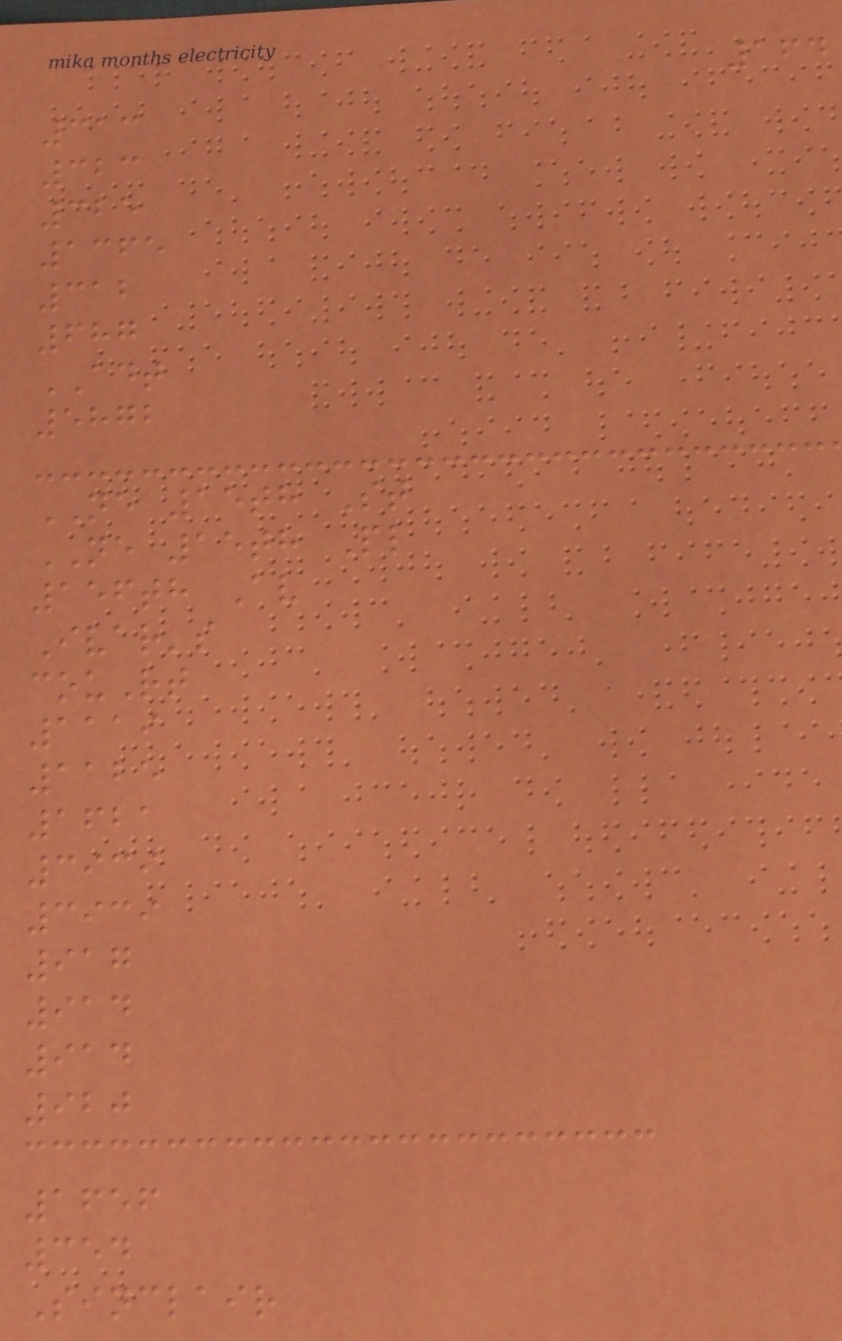164
313
323
325
1365
312
687
ADT
5872
NE 15th St
NE 15th Pl
156th Av
Ivar's
couRt
1119
1125
1621
3939
3939
917
914
914
920
1656
354
Sinclair
